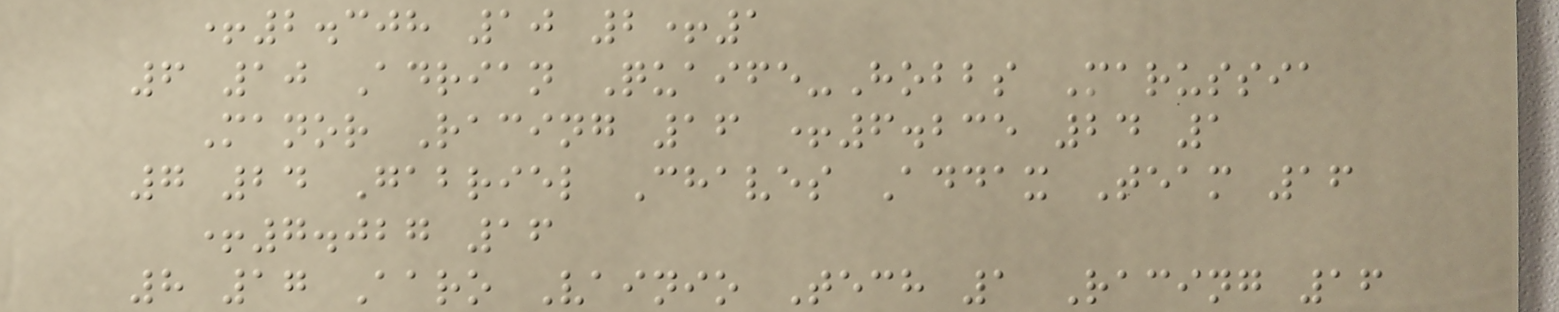+2.308 10 2+1
6 10 Adrian Quaife-Hobbs Marussia
Manor Racing 16 +6.235 24 1
7 24 Gabriel Chaves Addax Team 16
+7.027 16
8 17 Aaro Vainio Tech 1 Racing 16
